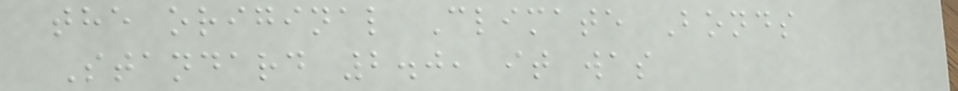the original Climate Bonds
Standard 2.0, it was
